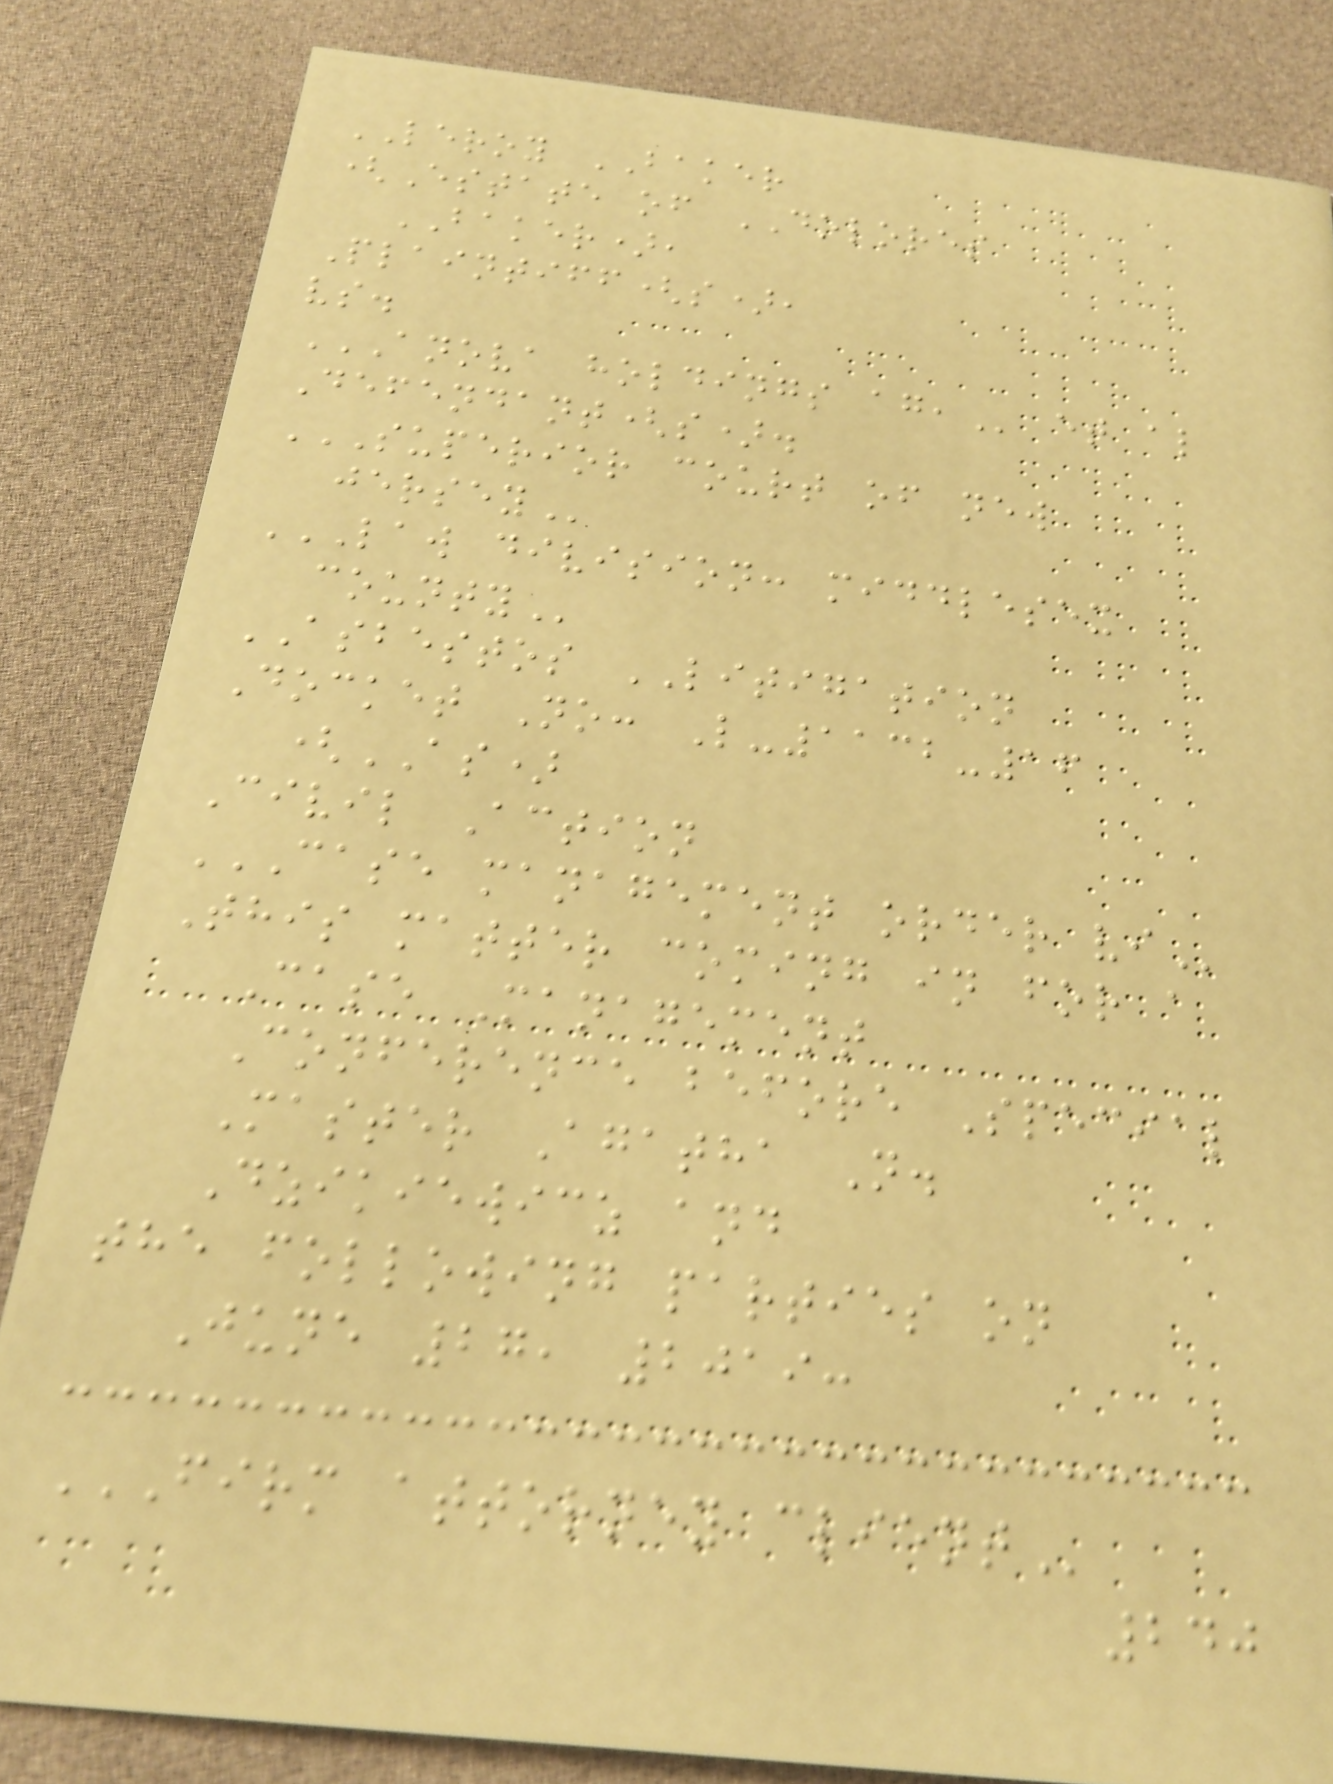LEROY BAKER
(Estate of DOLORES
BAKER),
Plaintiff(s),
vs.
ANOVA HOLDINGS AG, et al
Defendant(s).
SUPERIOR COURT OF NEW
JERSEY
LAW DIVISION: MIDDLESEX
COUNTY
ASBESTOS LITIGATION
Docket No: L-1132-16
(AS)
Civil Action
CASE MANAGEMENT ORDER VI
This matter coming in for a
Case Management
Conference before Special
Master Agatha N.
Dzikiewicz and
the following parties on
June 27, 2019:
FIRM ATTORNEY CLIENT
240
